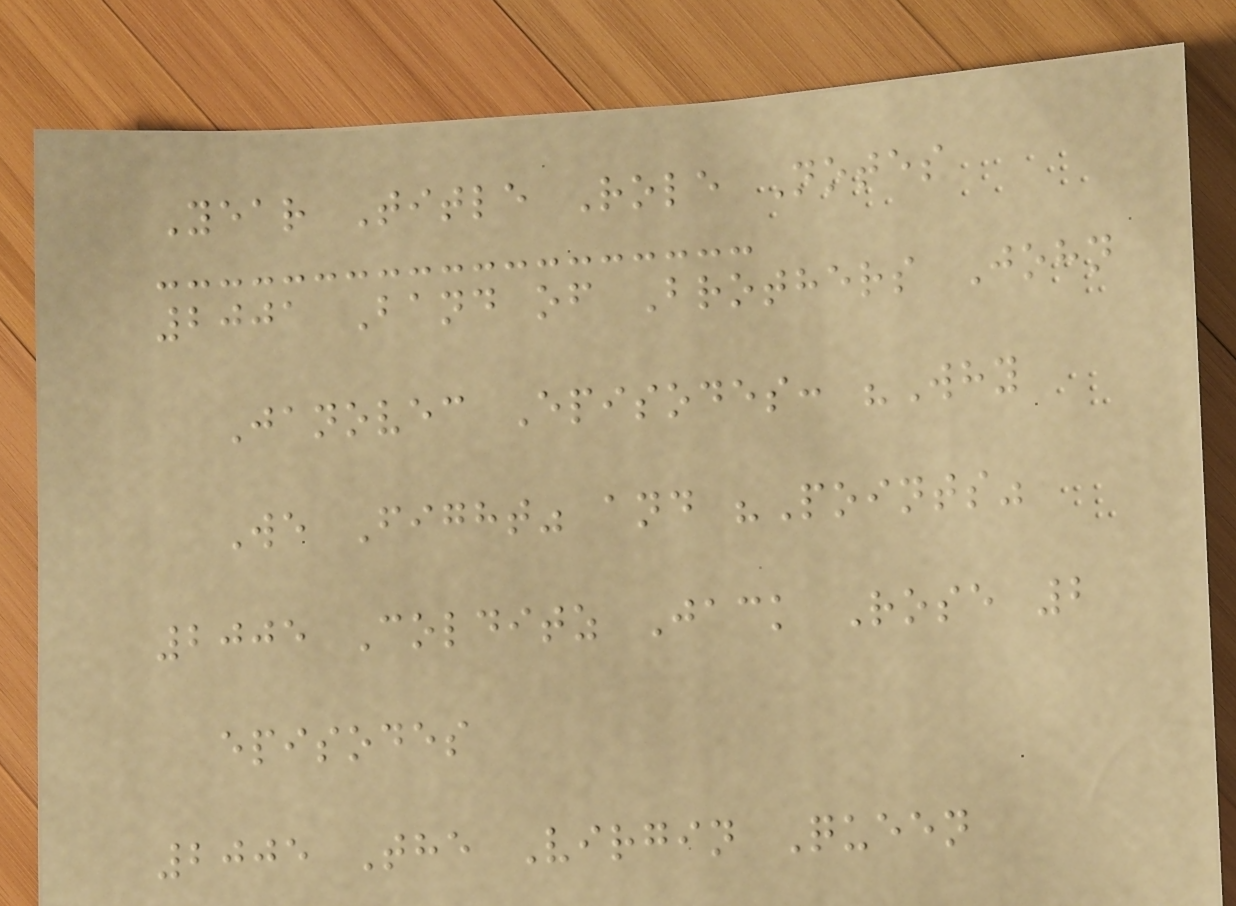Year Title Role Notes
2001 Band of Brothers John
Janovec Episodes: "Why
We Fight" and "Points"
2005 Colditz Jack Rose 2
episodes
2005 The Virgin Queen
